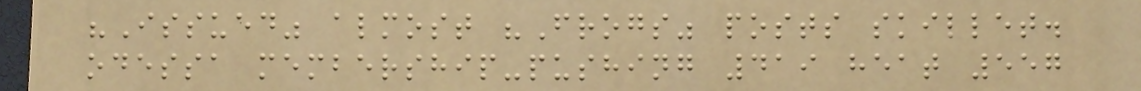"Issued" almost "Frogs" posts skillet.
odessa membership-pushing 419 heat 557
